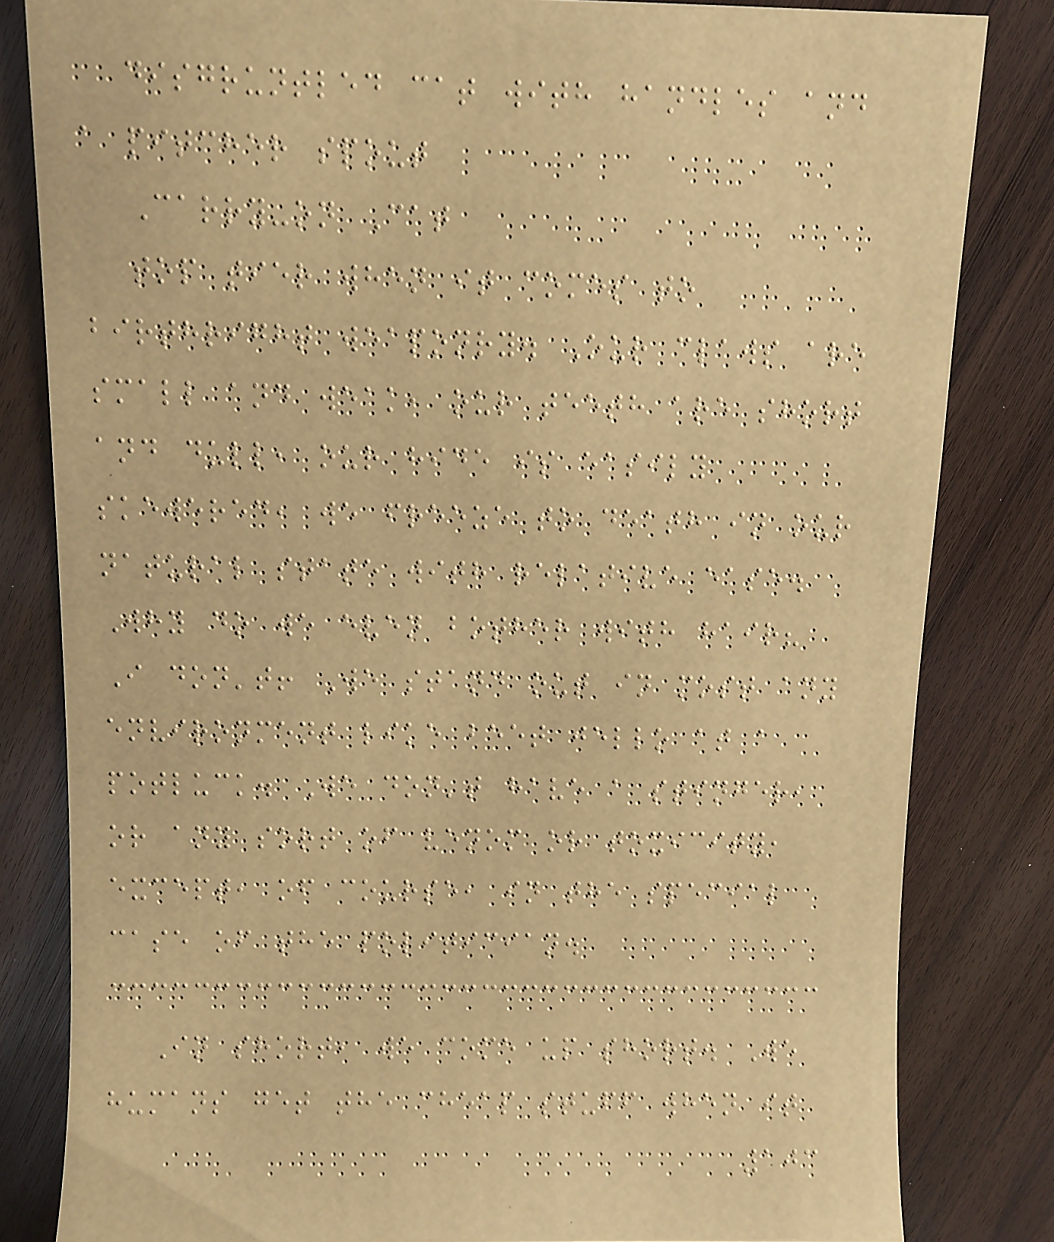disgruntled cat with handles and
a pitcher spout
Carry-on Cat
top tier when it comes to
birthright weaponry. Our claws are
small and weak, our teeth are short
and dull, our hide is easily
skewered, we freeze to death in our
natural state with relative ease.
Why do we even bother with hair?
I don't! We stand out in most any
environment like beet jello at a
potluck. We don't have a stinger,
or any sort of venom or toxicity,
except, of course, in the special
case of the politician.
In short, we come up short. We
humans get the cheap stuff when it
103
